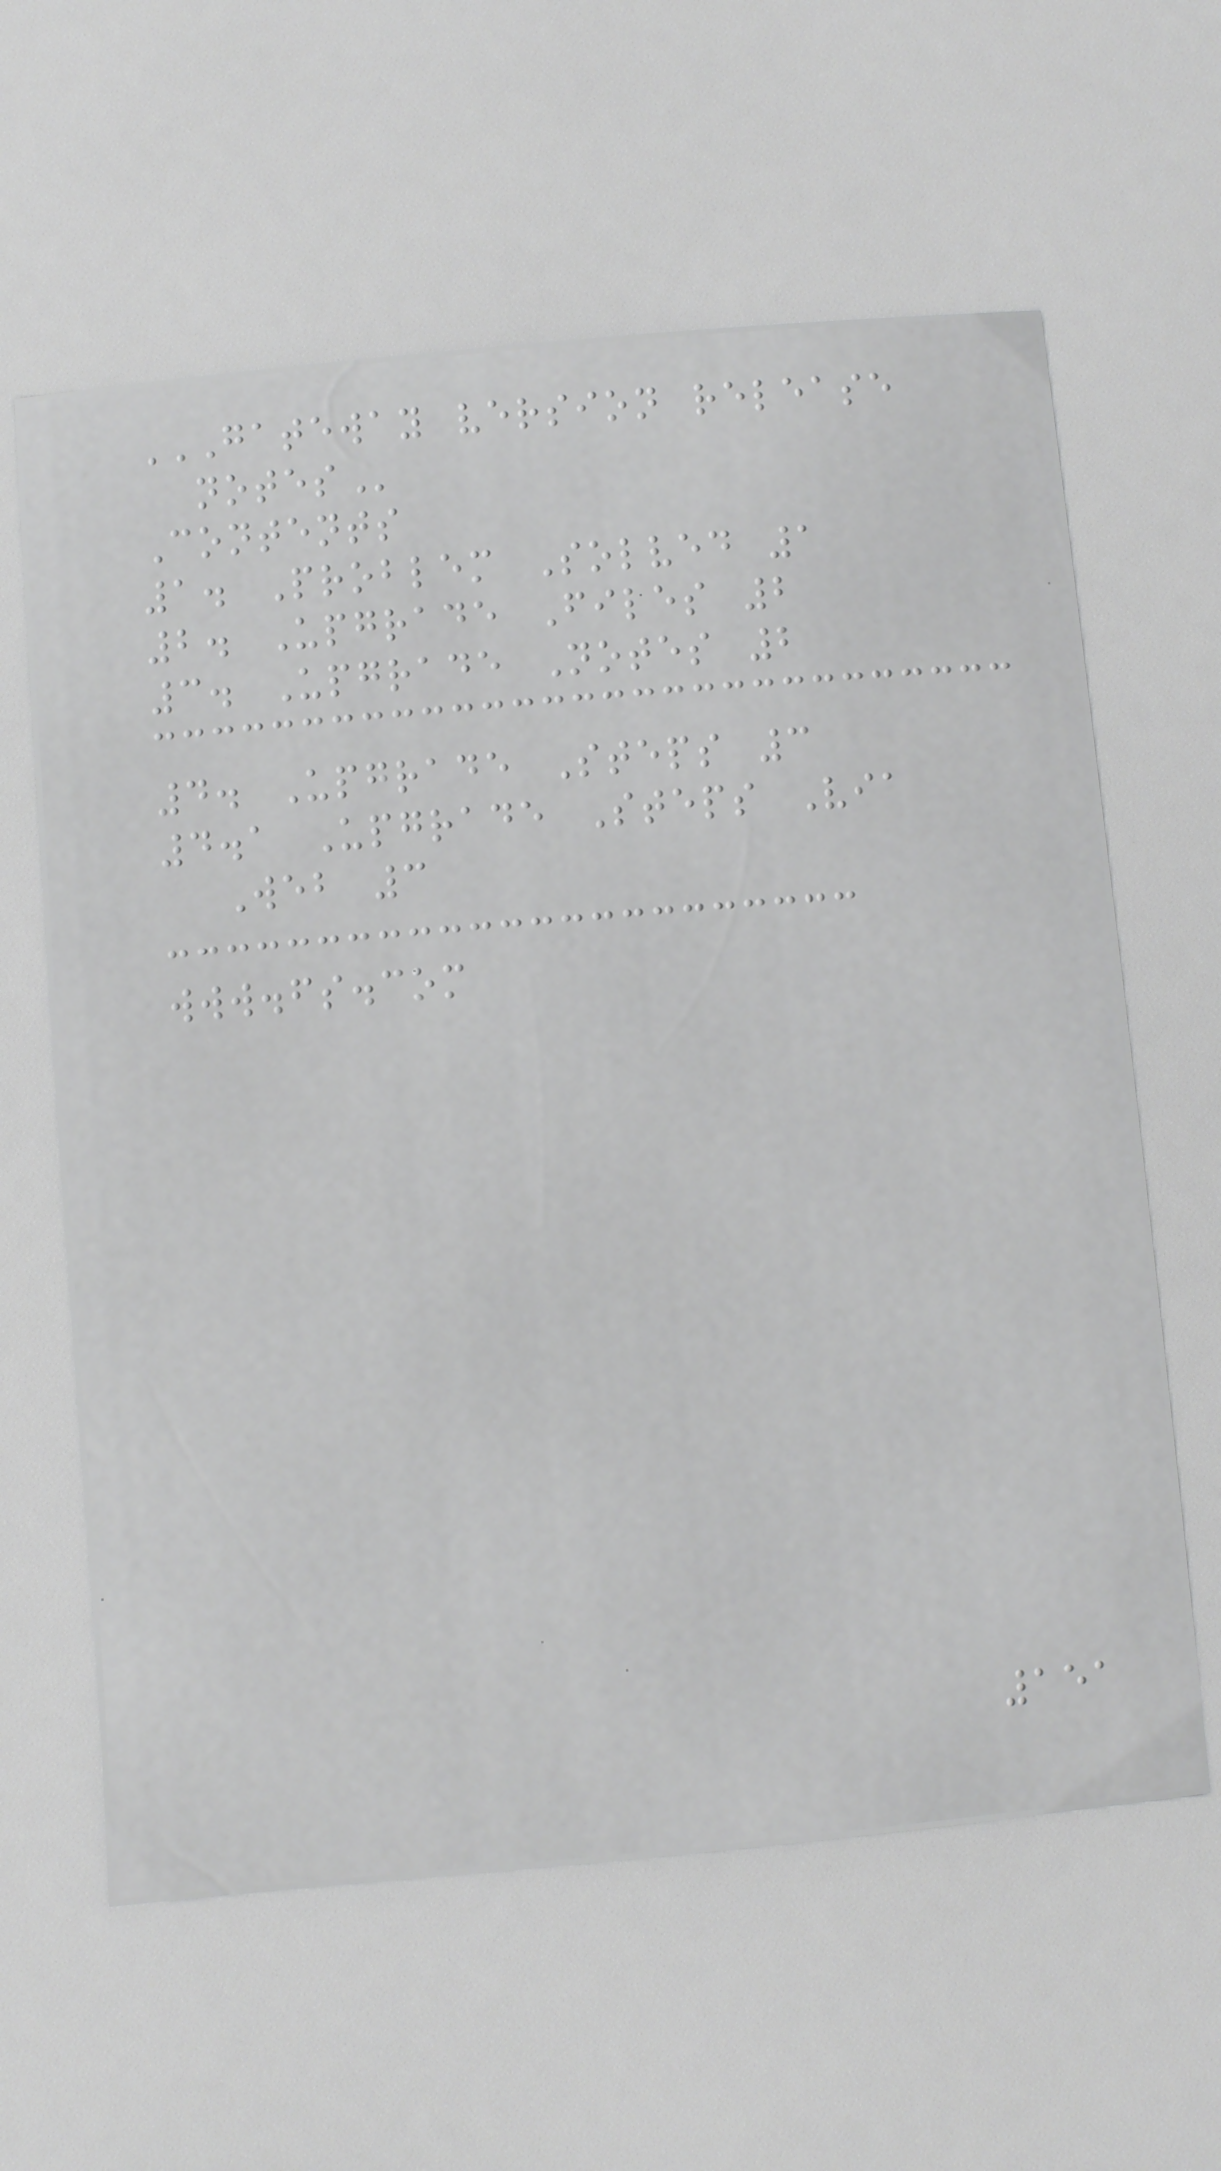GATEWAY VERSION RELEASE
NOTES
Contents
1. Problem Solved 1
2. Upgrade Files 2
3. Upgrade Notes 2
4. Upgrade Steps 3
4.1 Upgrade Steps Via
Web 3
www.fs.com
151
